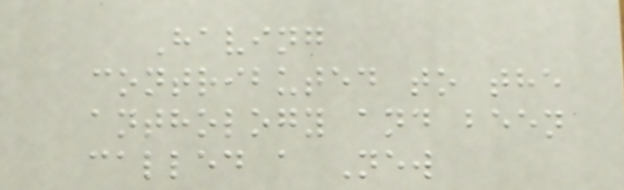Having
contributed to the
anthology and been
called a New
